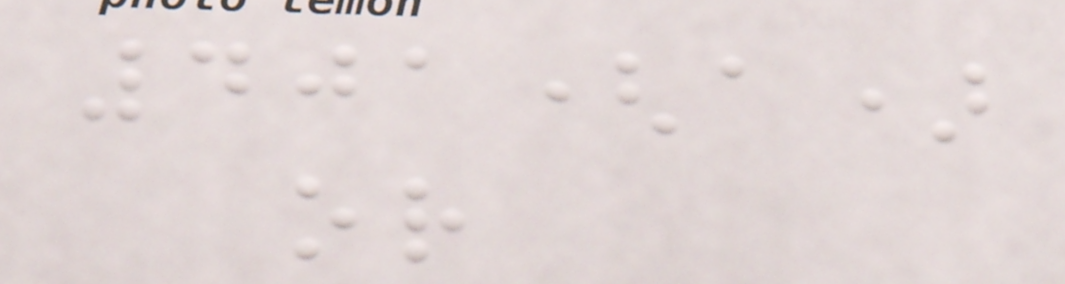401(a)
or
